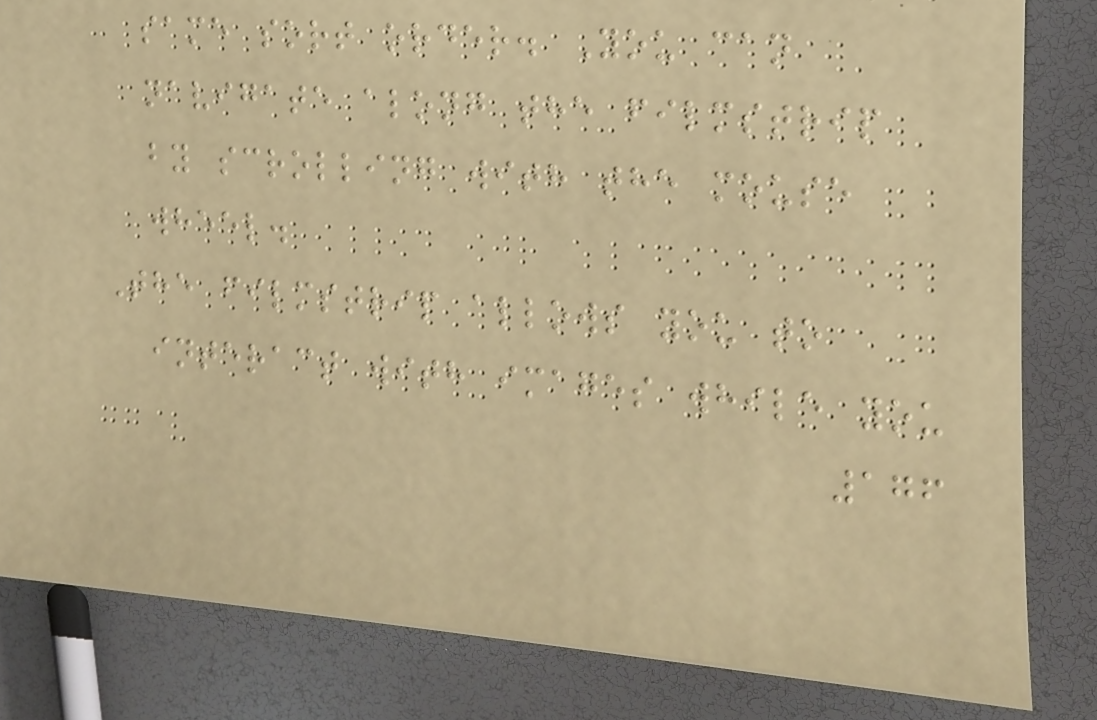same sort order. You can
navigate along the filmstrip
by scrolling with the mouse
wheel.
The filmstrip allows you to
interact with images while you
176
